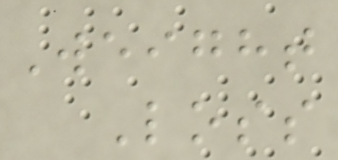Weight
Loss
